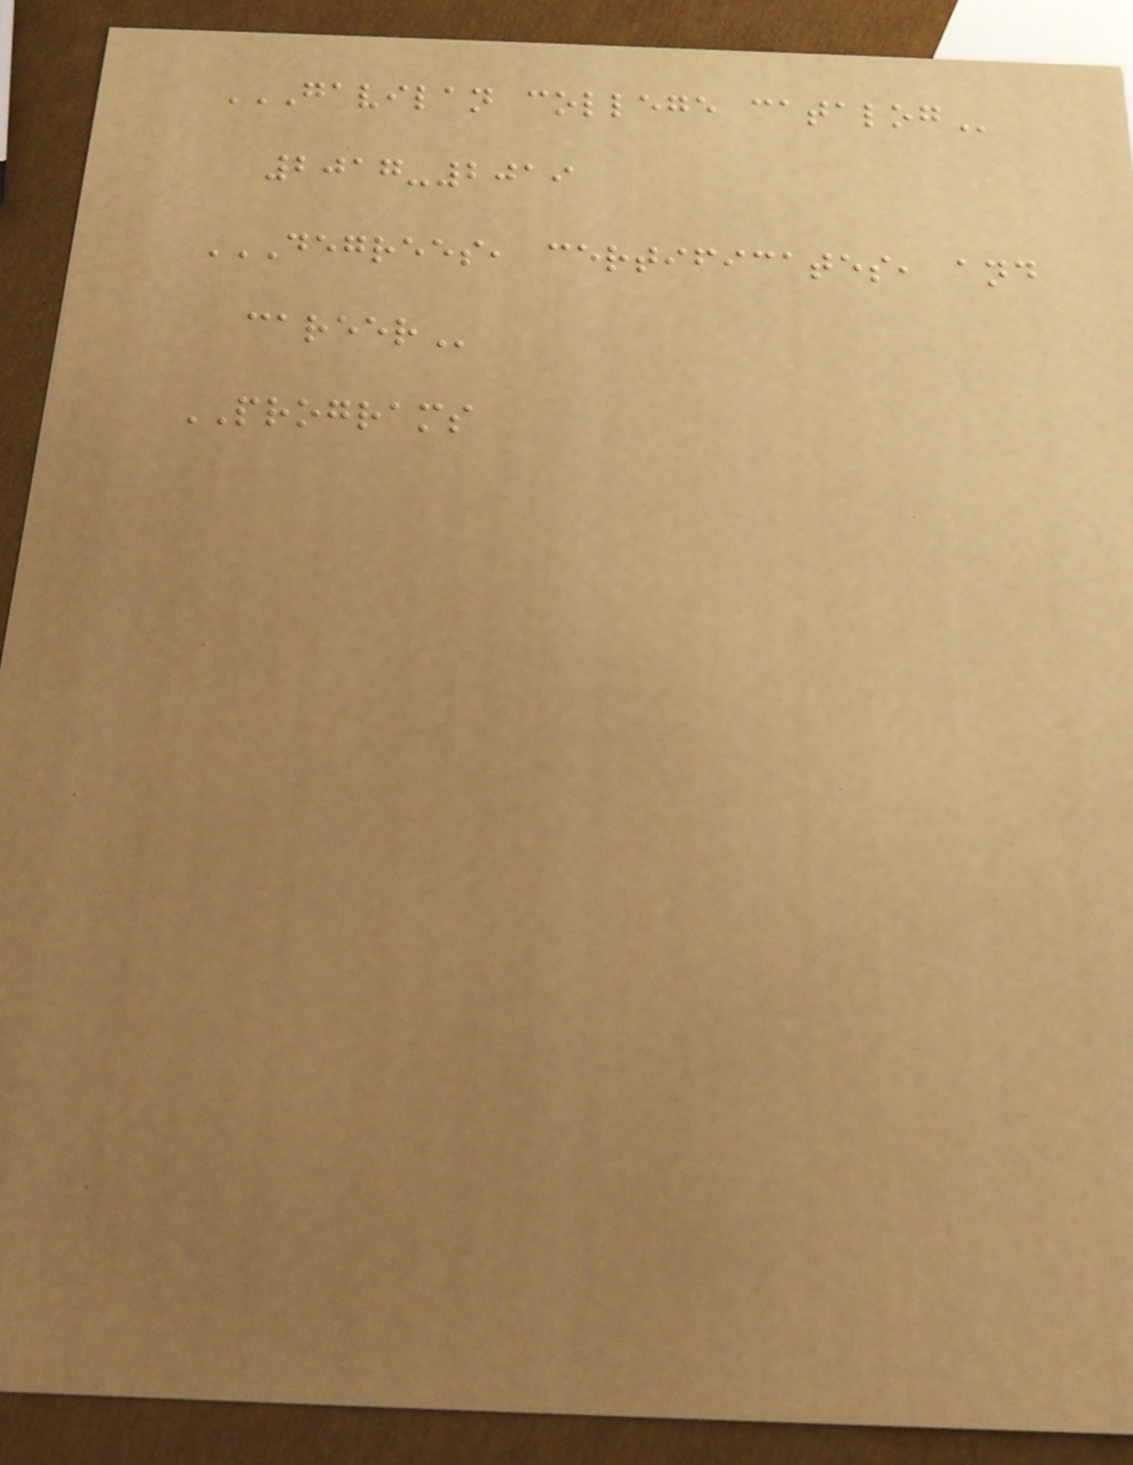GAVILAN COLLEGE CATALOG
2017-2019
DEGREES, CERTIFICATES, AND
CAREER
PROGRAMS
